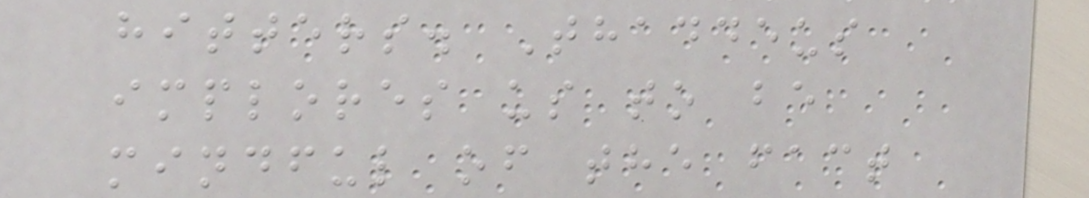hitters. Thaddeus
implores us to be
mindful of the fact
